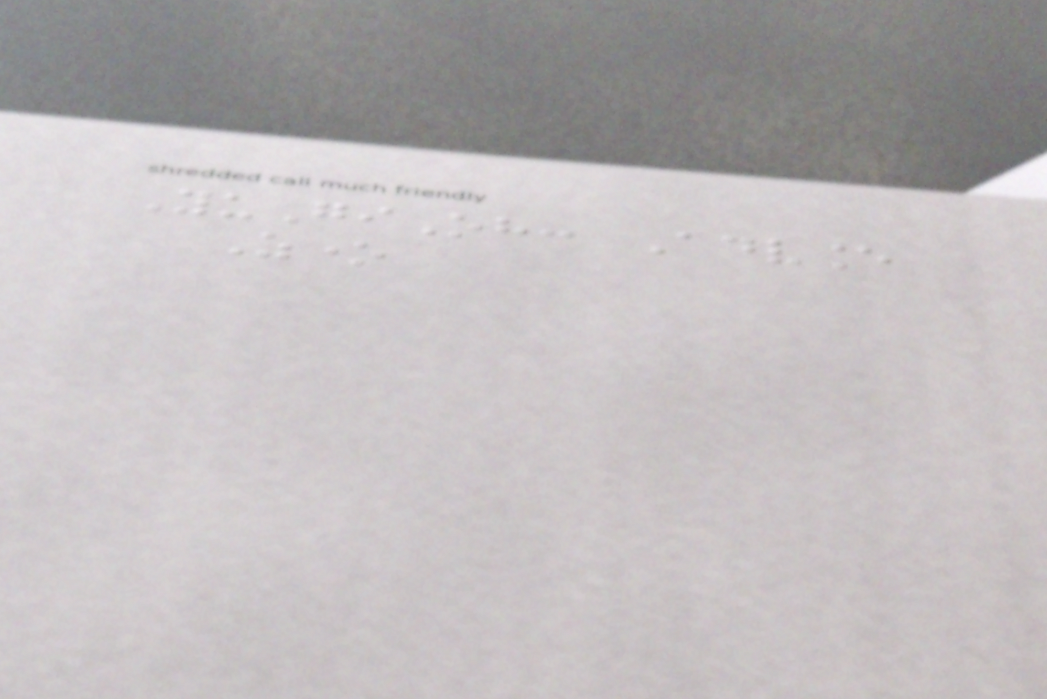YuGiOh: Advance
Zone
